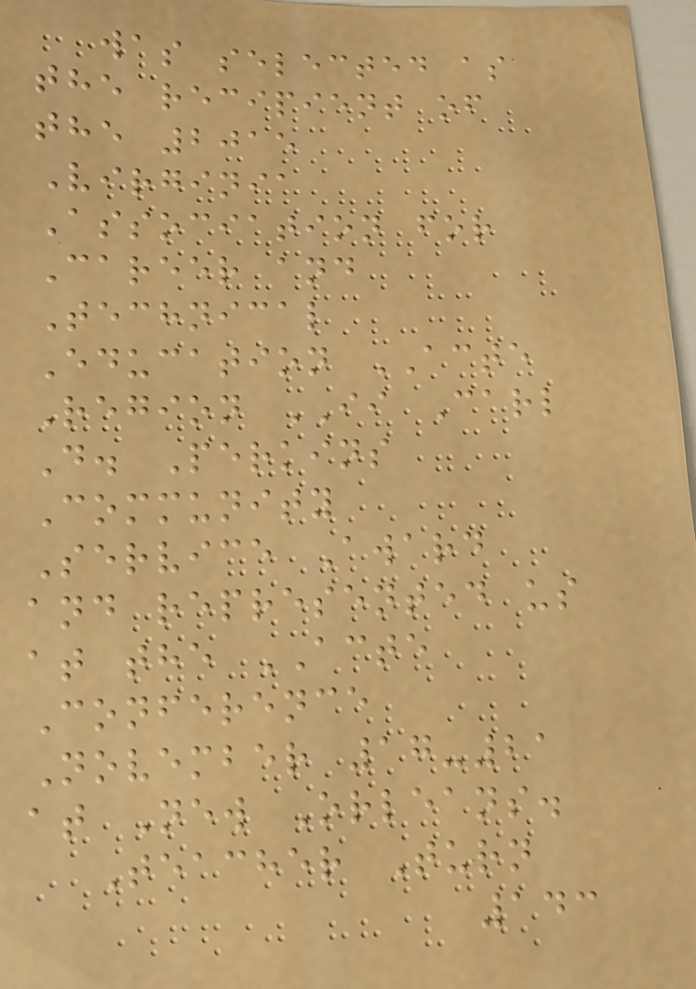was selected as
the recipient of
the 2015
Virginia
Association for
Career and
Technical
Education ACTE
Region II Carl
D. Perkins
Community
Service Award
and represented us
at the ACTE
Conference
November 17-21
at New Orleans.
Teacher Turn
143
